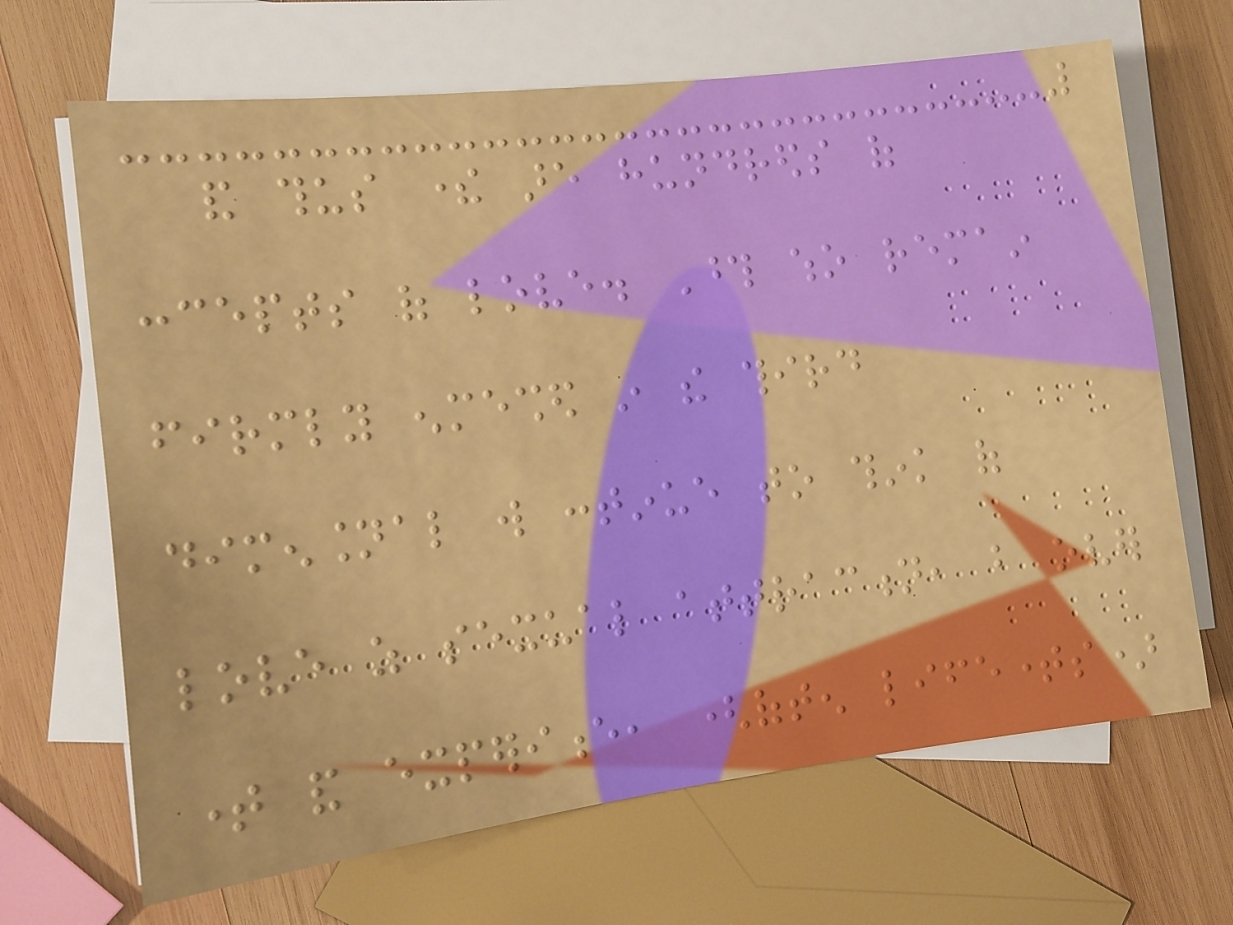and thus there are hundreds of
concepts of love. Those who remain
firmly enmeshed in the third
dimensional will continue to think of
love as sexual attraction, but over
time and experience, (often lifetimes)
